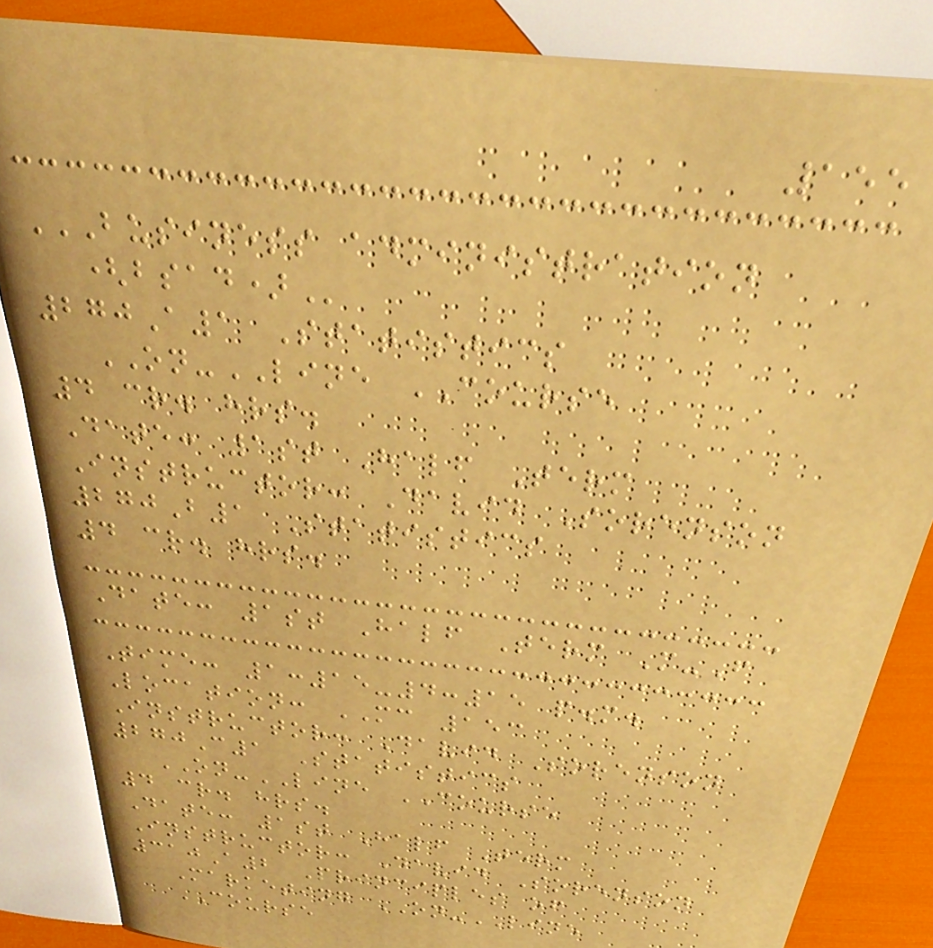155
BUSINESS ADMINISTRATION
(BSAD)
270A1 Statistics
ON-LINE COURSE
4 cr. hrs.
Date: 1st Half Term
Instructor: David Sorenson
270B1 Statistics
4 cr. hrs.
Date: 1st Half Term M-F
Time: 1:15-4:15 p.m.
Location: MC 153
Instructor: David Sorenson
270C1 Statistics
ON-LINE COURSE
4 cr. hrs.
Date: 1st Half Term
Instructor: David Sorenson
310A2 Principles of
Marketing ON-LINE
COURSE
